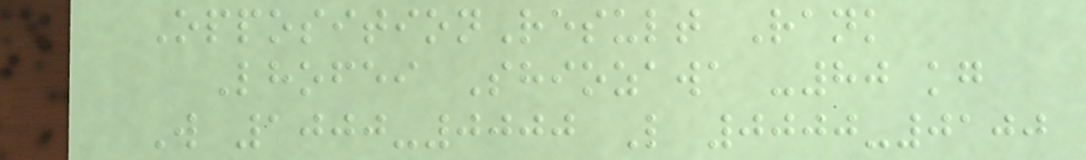OppositionResult Rank
Lhofei Shiozawa -80 kg
W 1000-0000 L 0000-0100
